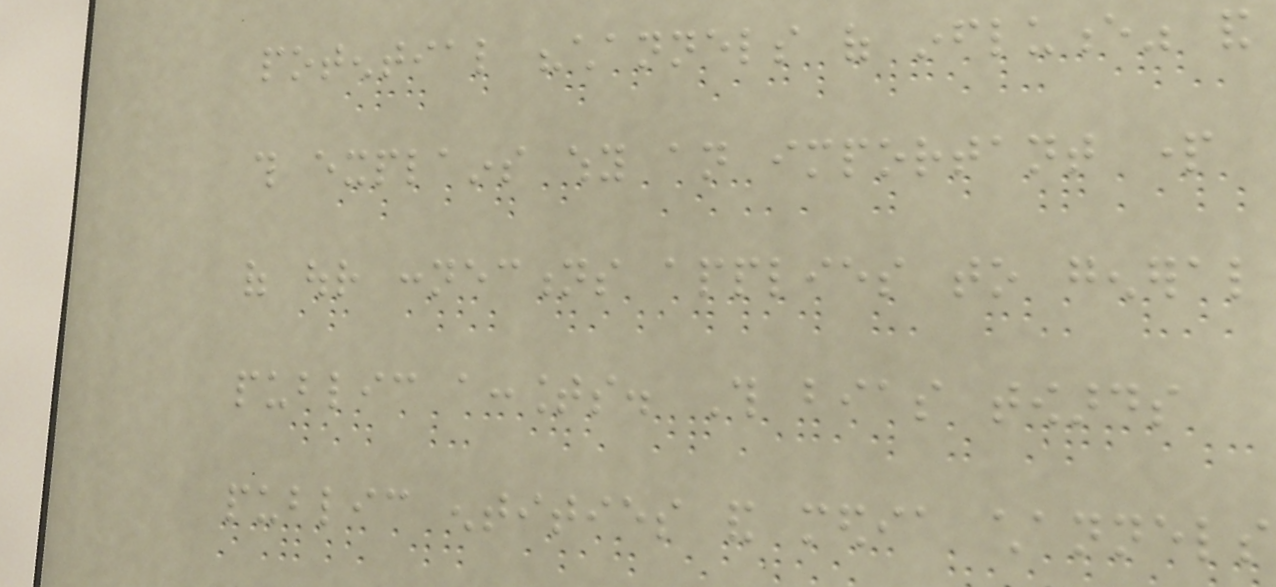potential "channels of influence" and
this explains why an important part
of our connections applies to general
public accounts. This bias towards
public entities and media channels
